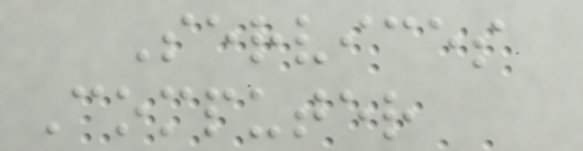Services
Computer
